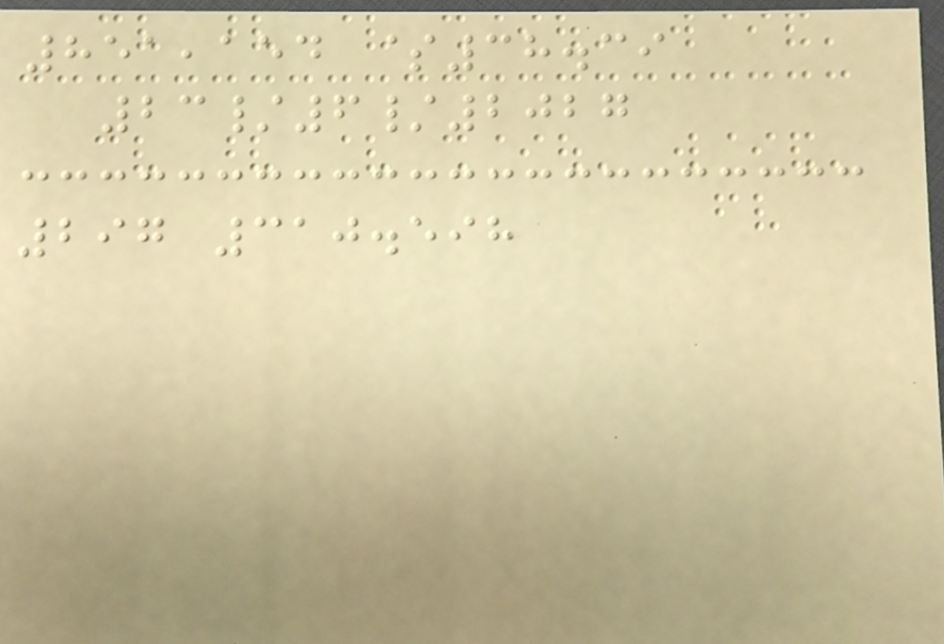851,154 $38.39
23/6/2027
297 310.598
